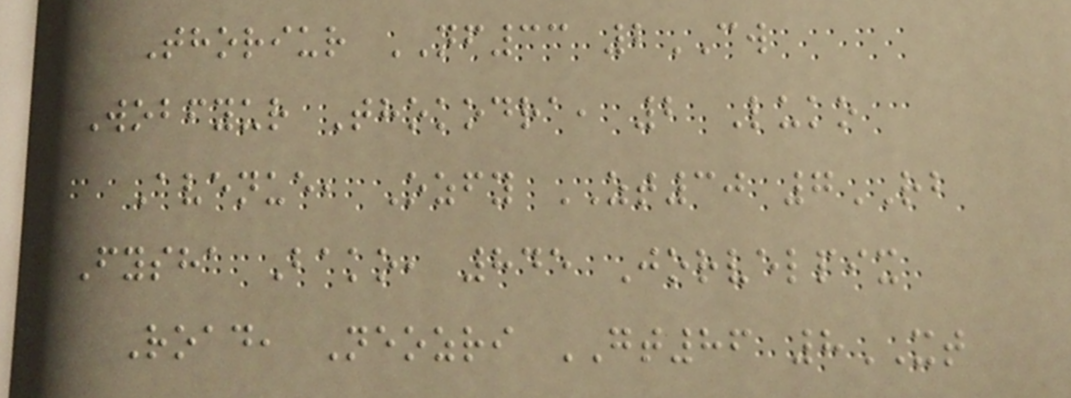Thoriur NF33 2CW
Wobfyur Thokodra, 2 Luko
Avenue, Ozfy ZT30 7RB
Fysha Bako, 845 Jorvelpix
Road, Neozri GT86 8XT
